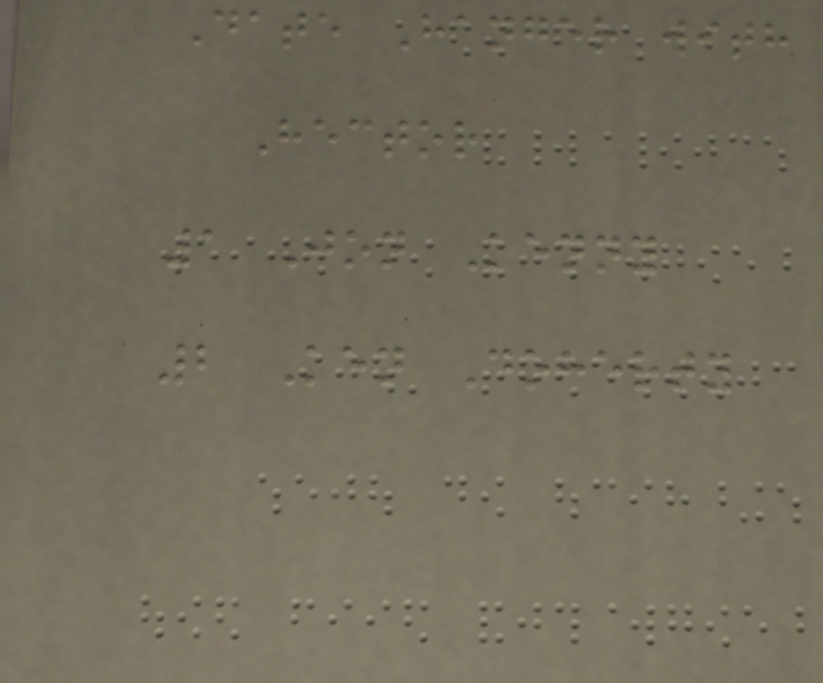Date Hanger with
Hector
1 Jon Kenny
2 Ken Doherty
